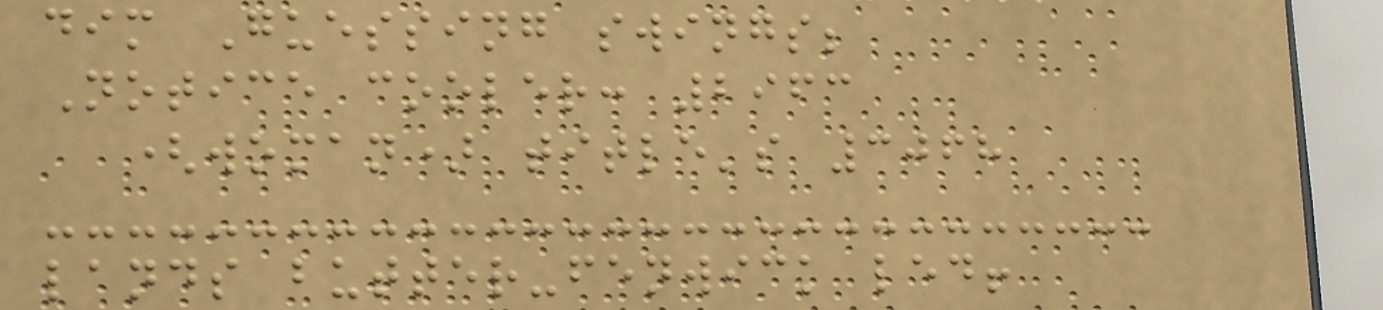dim Guessing swings;
Notice cooler: 2963
(woman) title's 3068
lands butter-fenwick led!
